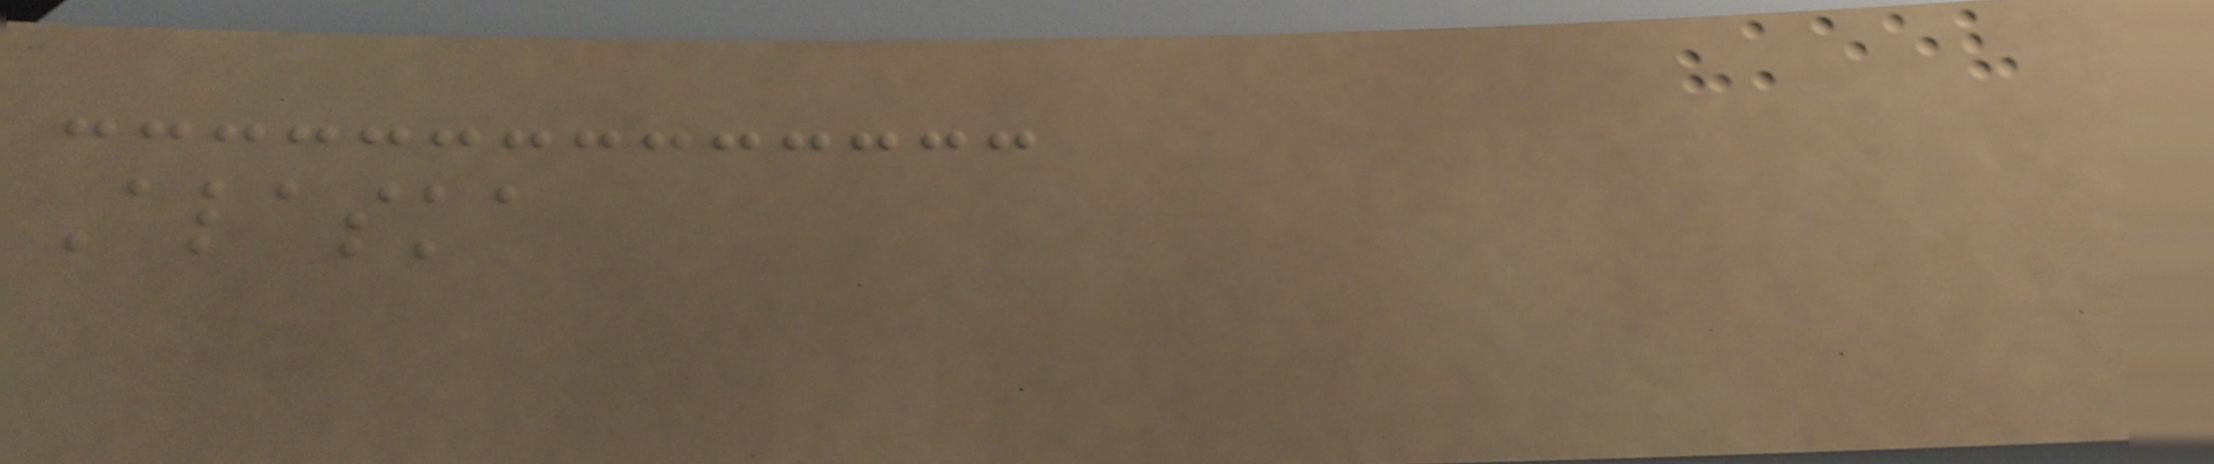Alaska
